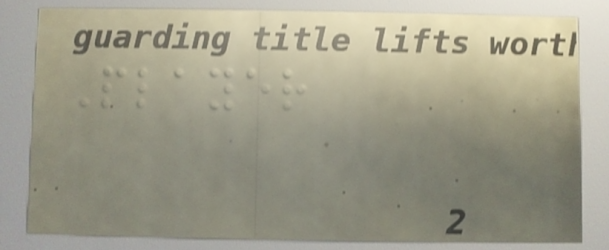Player
